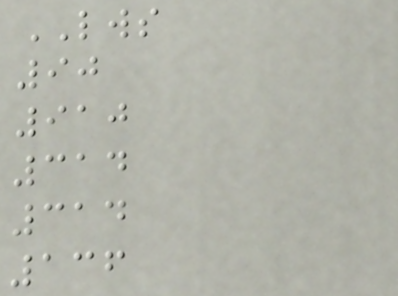LWS
90
910
314
314
136
